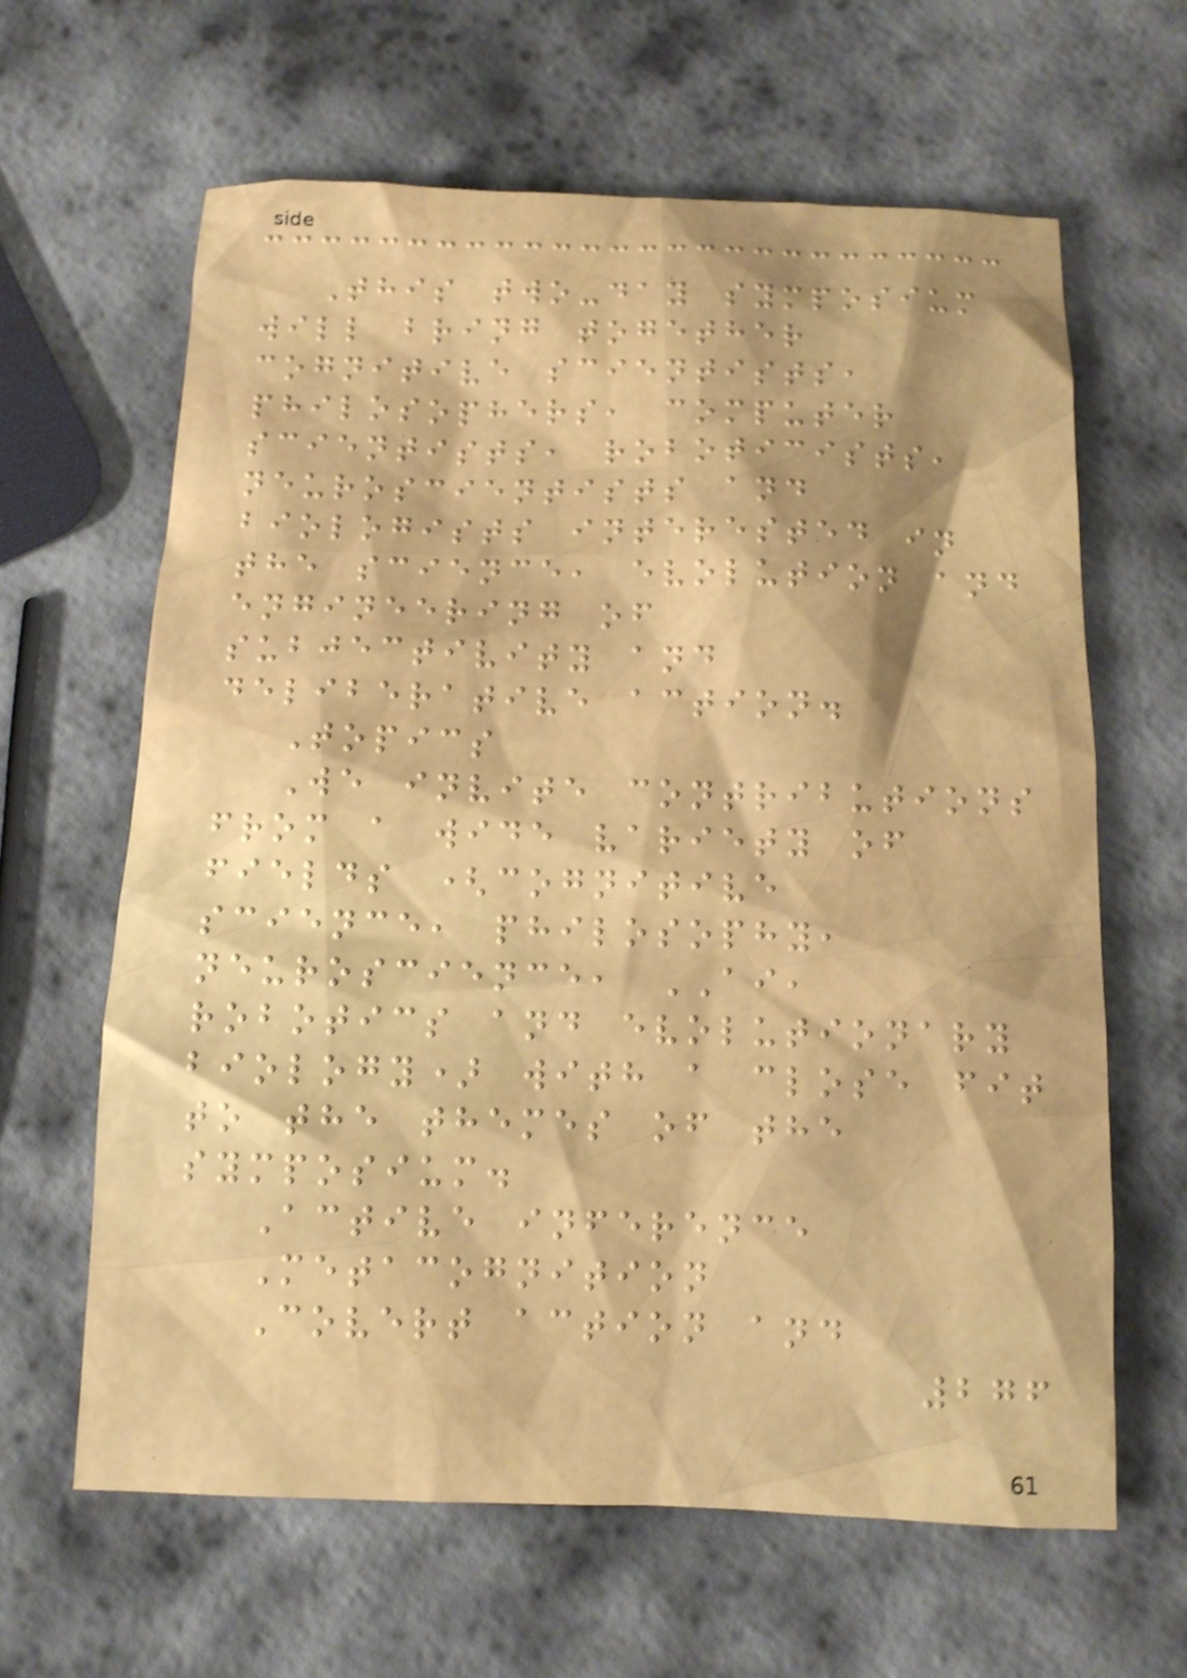This two-day symposium
will bring together
cognitive scientists,
philosophers, computer
scientists, roboticists,
neuroscientists and
biologists interested in
the science, evolution and
engineering of
subjectivity and
deliberative action.
Topics
We invite contributions
from a wide variety of
fields (cognitive
science, philosophy,
neuroscience, AI,
robotics and evolutionary
biology) with a close fit
to the themes of the
symposium.
Active inference
Metacognition
Covert action and
276
